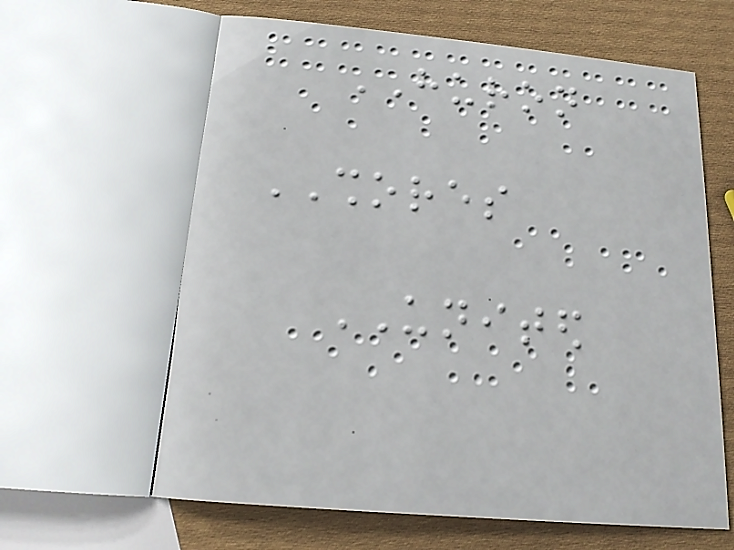HURON
SHORES
UNITED
